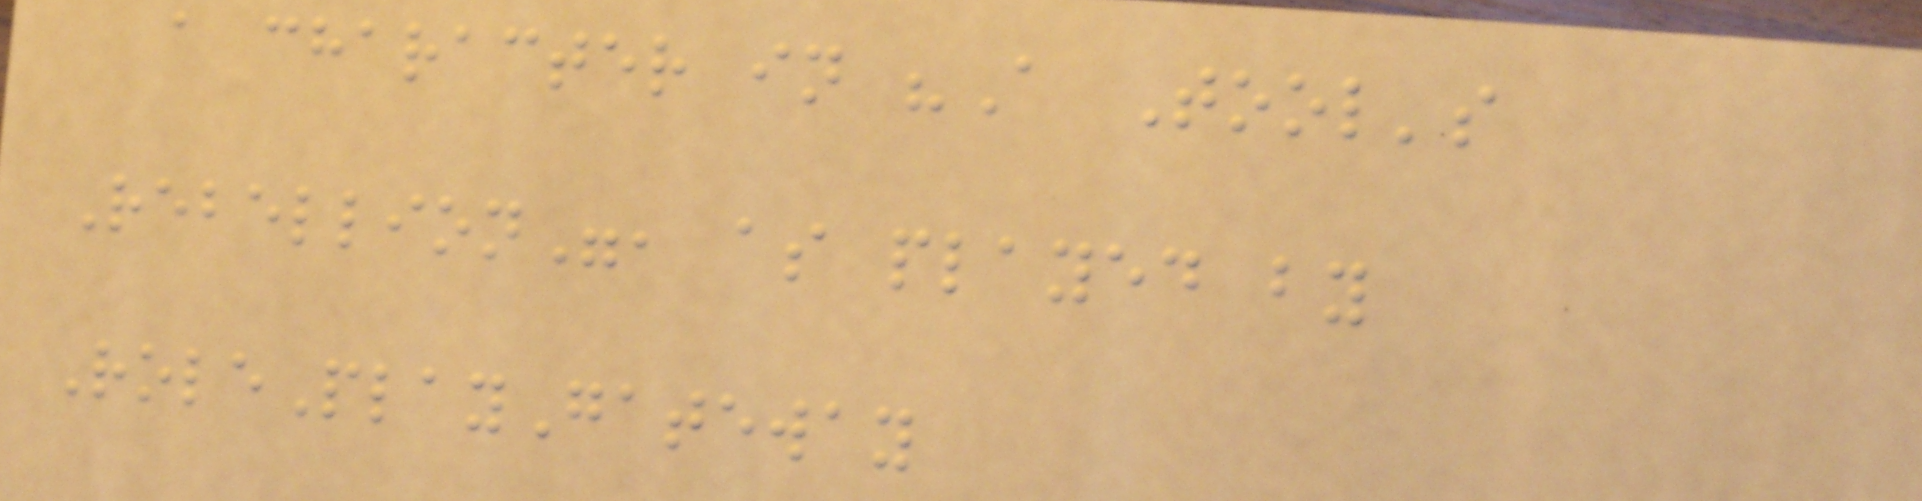a character in "A Tool's
Rebellion", as played by
RolePlayGateway
